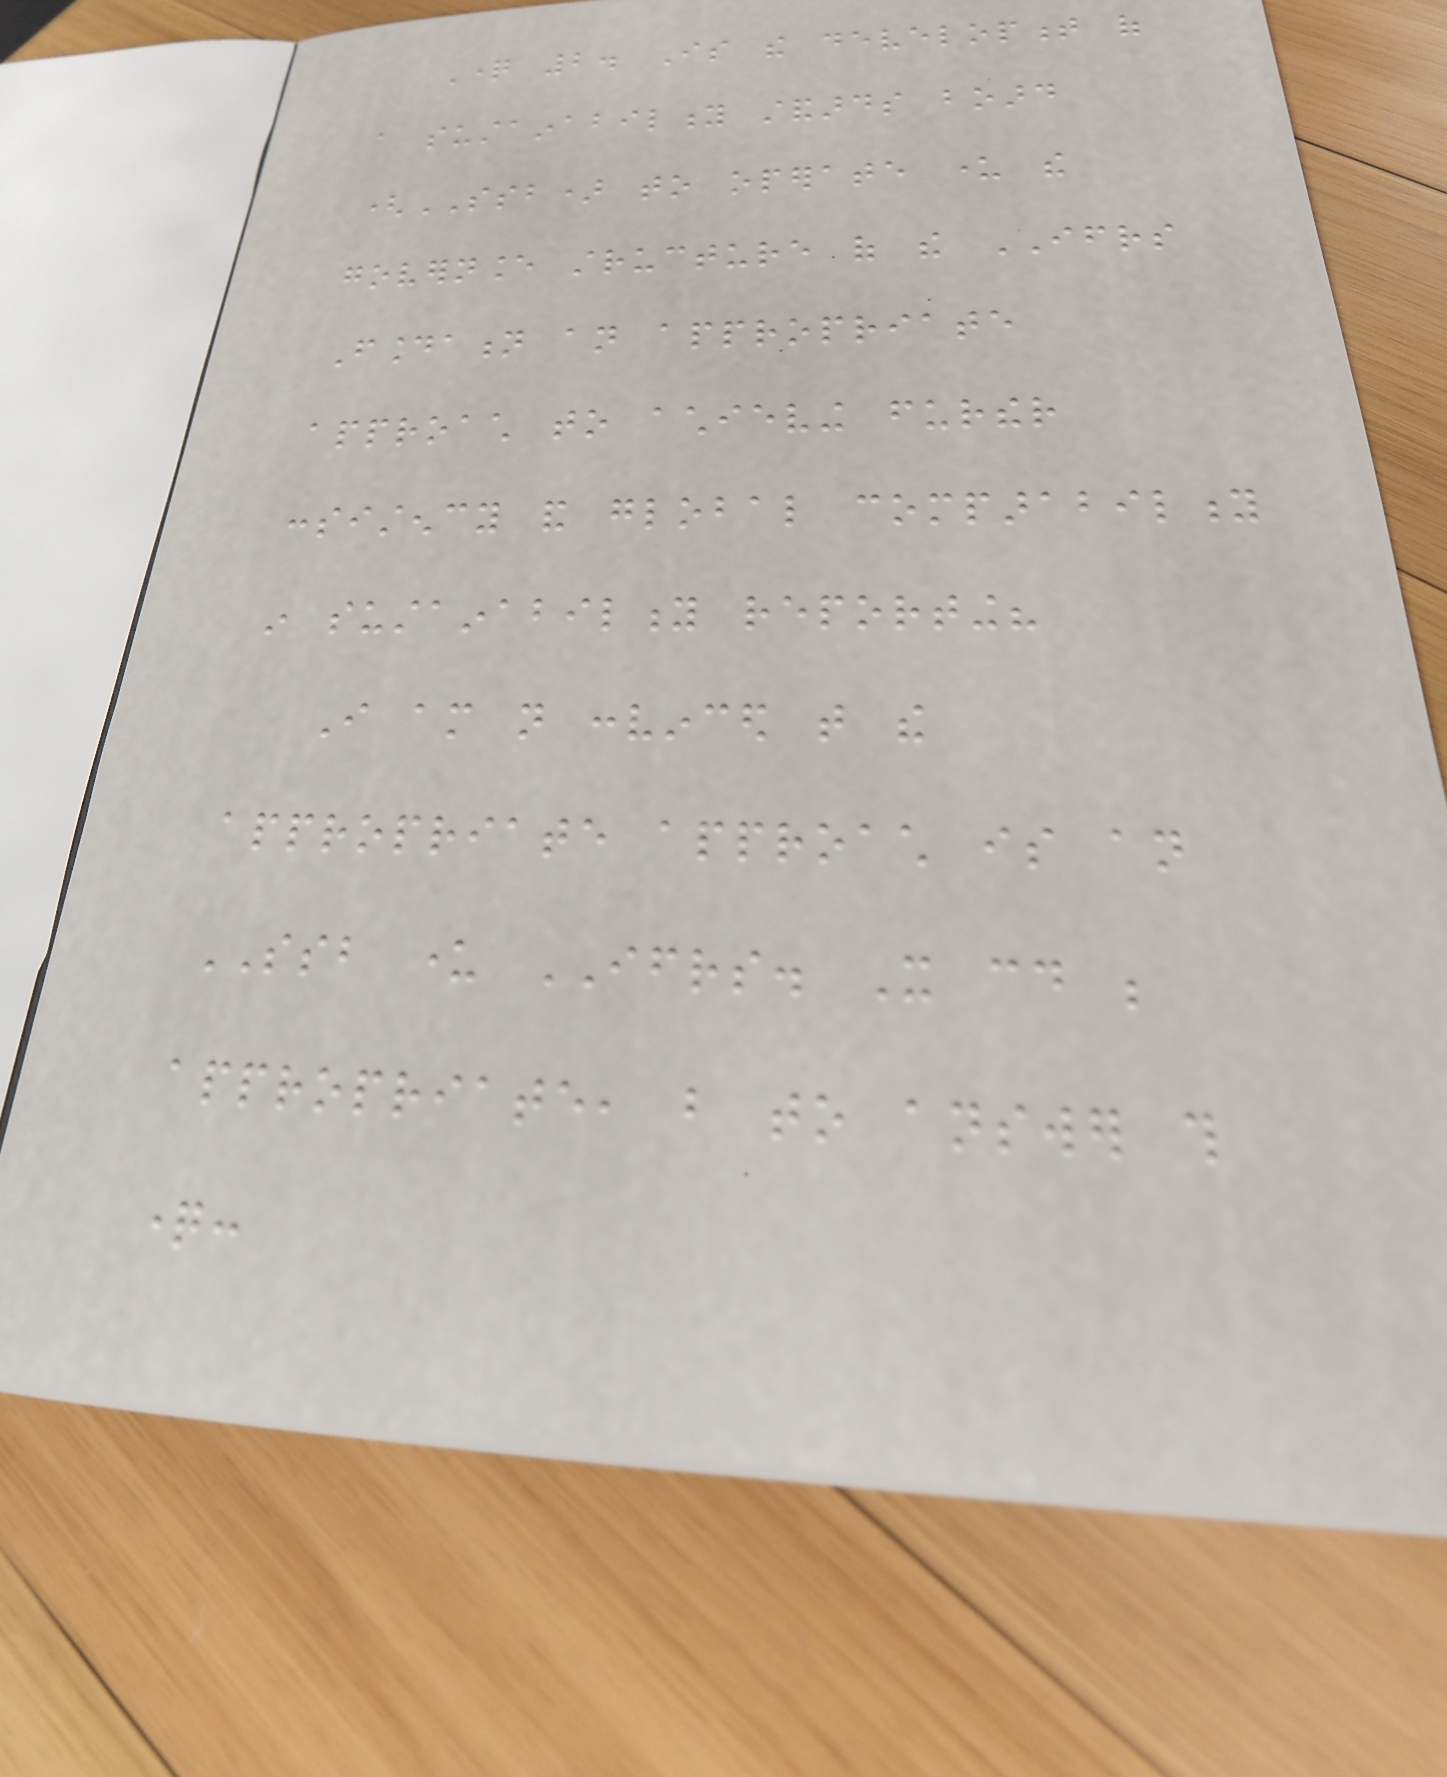Question 2. Is the development of
a sustainability standards board
(SSB) to operate under the
governance structure of the IFRS
Foundation an appropriate
approach to achieving further
consistency and global comparability
in sustainability reporting?
I am not convinced that the
appropriate approach is an
SSB under IFRS. It could be
appropriate, but to answer this
question:
